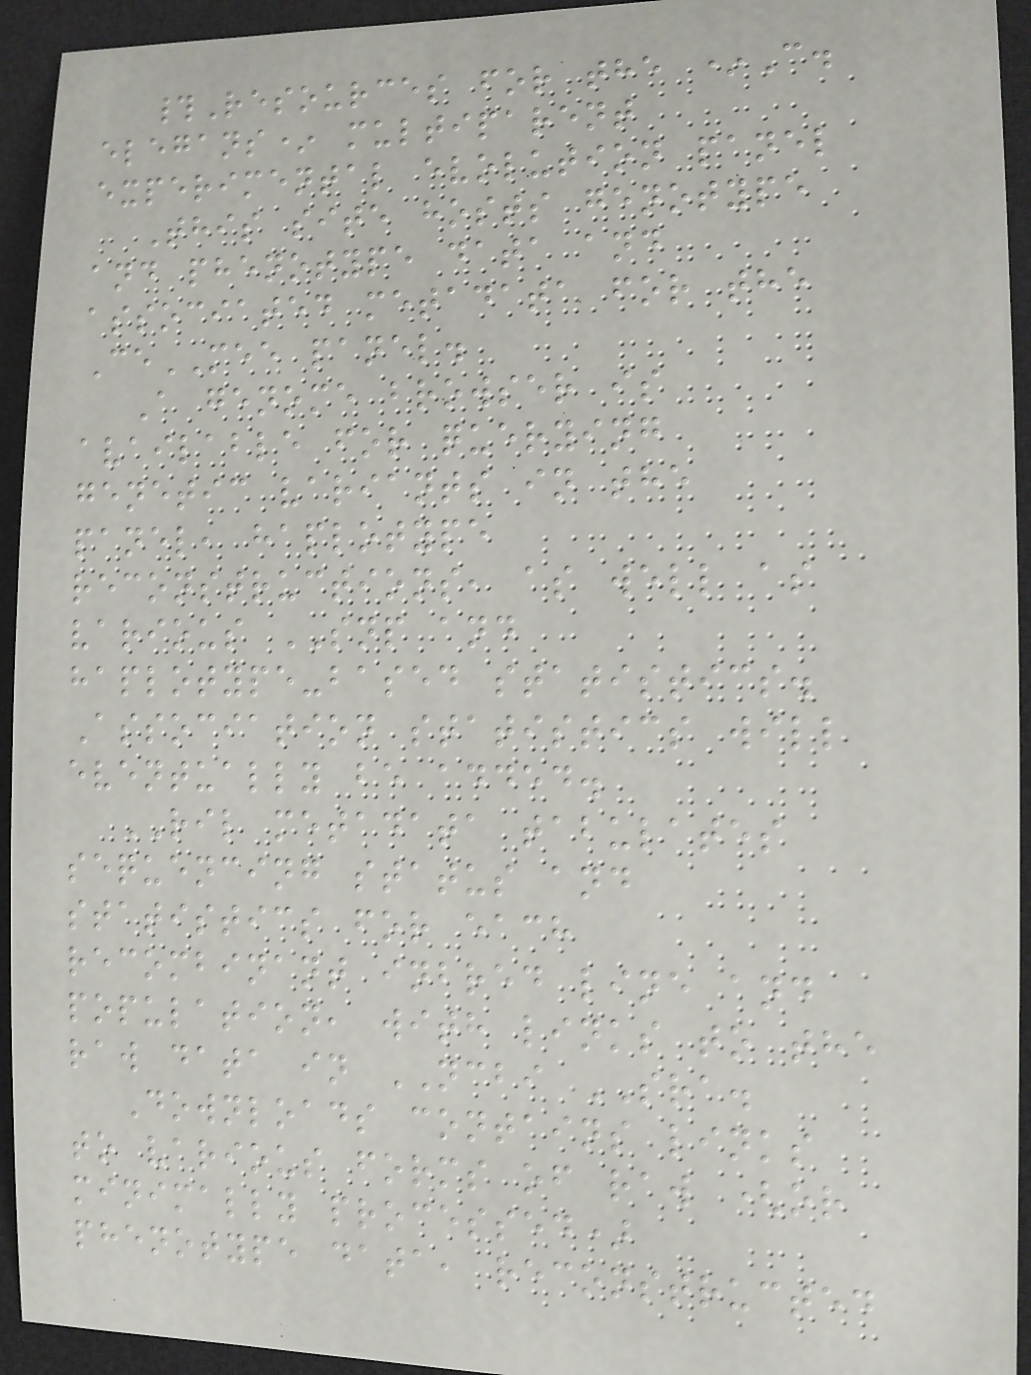#Resources for the *C.
elegans* multiparent
experimental evolution panel
This site hosts genotype
and phenotype data and
associated metadata for the
CeMEE panel.
A genome browser is
available for querying
genetic variants in the
panel, haplotype
reconstructions, as well as
various SNP and
haplotype-based statistics.
Association statistics will
eventually be added.
RIL metadata tabulates
sequencing status and
statistics for each
recombinant inbred line and
population, with links to the
raw data in NCBI SRA.
Downloads contains links
to various forms of raw (or
minimally processed)
phenotype data, reconstructed
